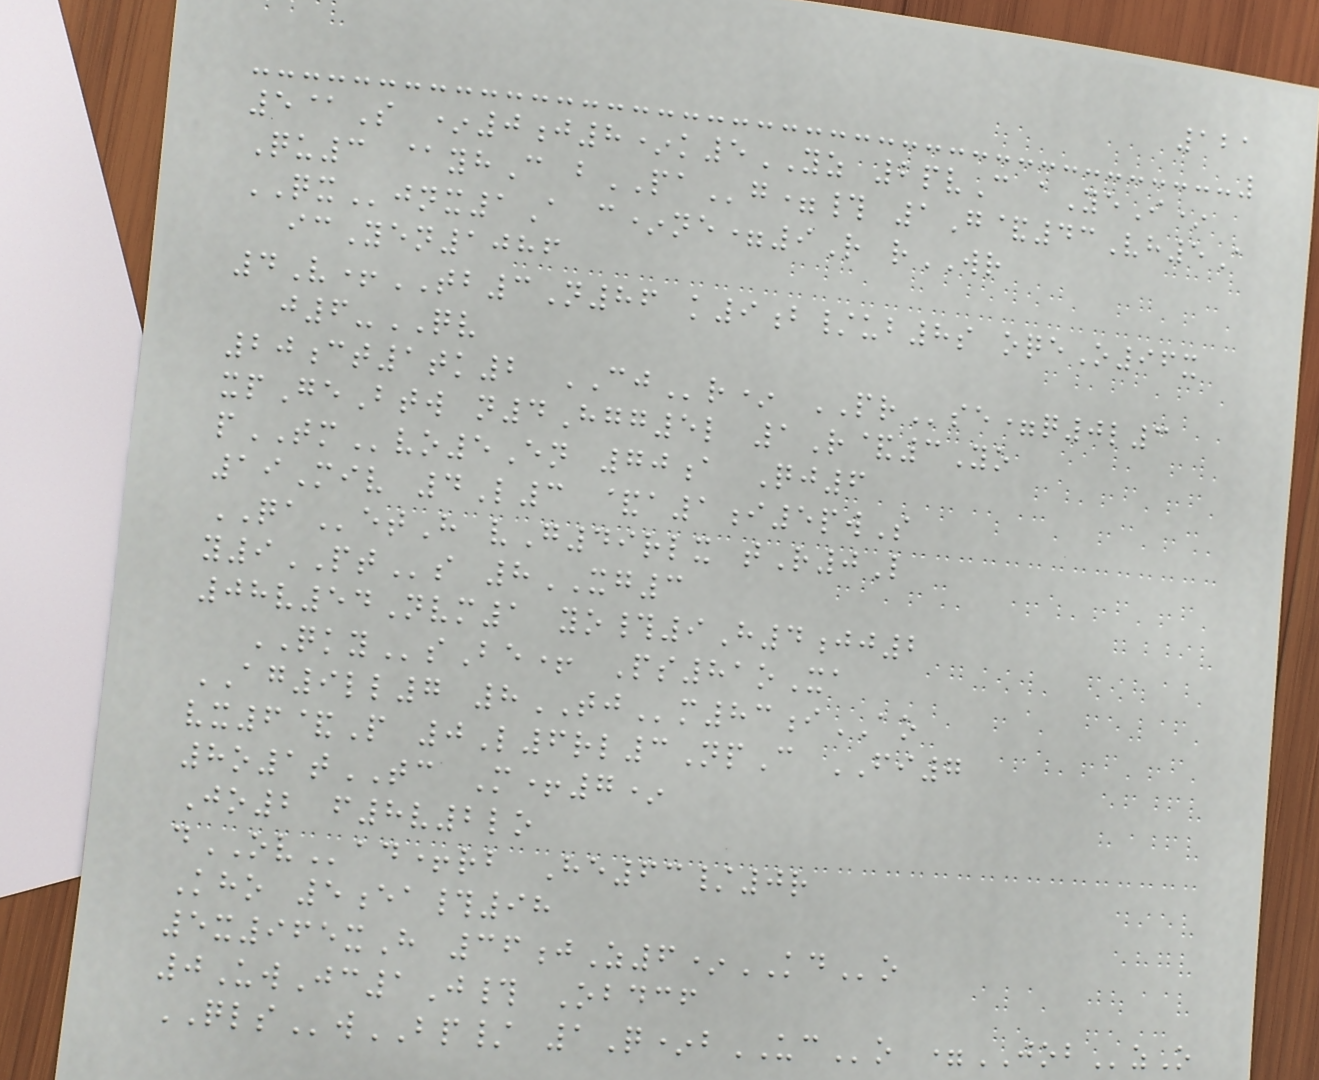121
5@S *0j8*k5YZ 2pvC aYeI*
Qu3 @yhC bPAg=# 1G&43Vh5A
QXjnx1A c*ne=9R rWR
icYen1086
4V+TB3N86 k9b/ub8s oqeO96x
j6-QV
20ct1tk2 CJr* PRse=q0l3
xpGeBtw n4Hgg5l 1R&3Yo
pTMvo5En 70a Qj6
19Miv 4L3 &a1i5pwS
QAetH vG49rlx tR0L
y9PTs 8XG3
08v54Nvm1 yo#9H4jj2
QKYsBe+ Ps81oXa
AG9ll7 8TJm83iAO
vx6&P 0L6rl3NpC FI7
8o1tTC M+7*
Jo2 f8v2lo
dOVad+rb He63/0r
Kho 5ea#98
5x965xH 36jZ6*KDo
0UwJc1J# Obdcf
QLSwBP/ 1Q*bUCo =JOBzO
